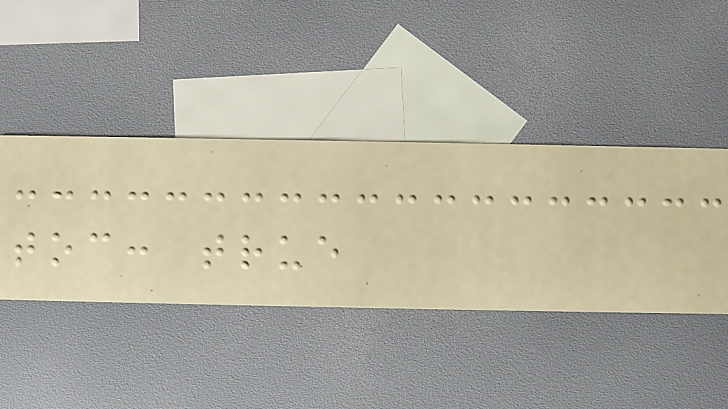toc: true
